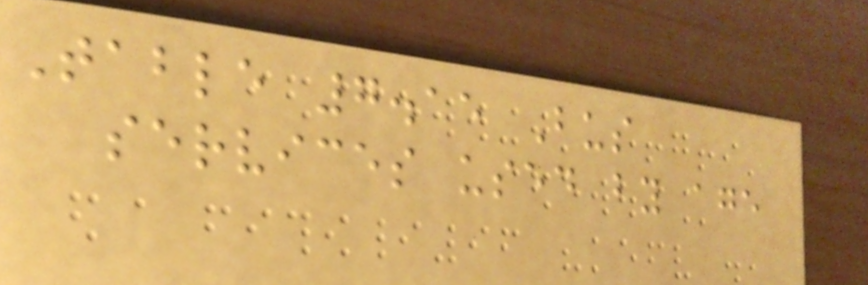Table 7.15 Bus
services used by age
